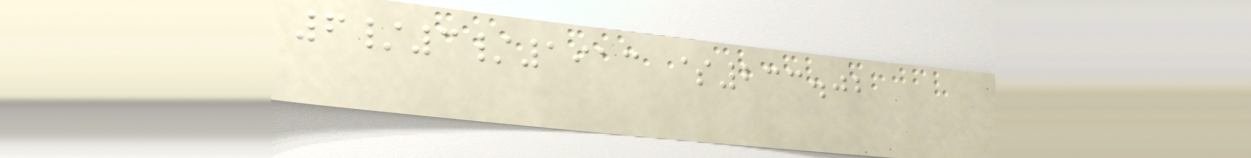6/3/1913 $233.02
